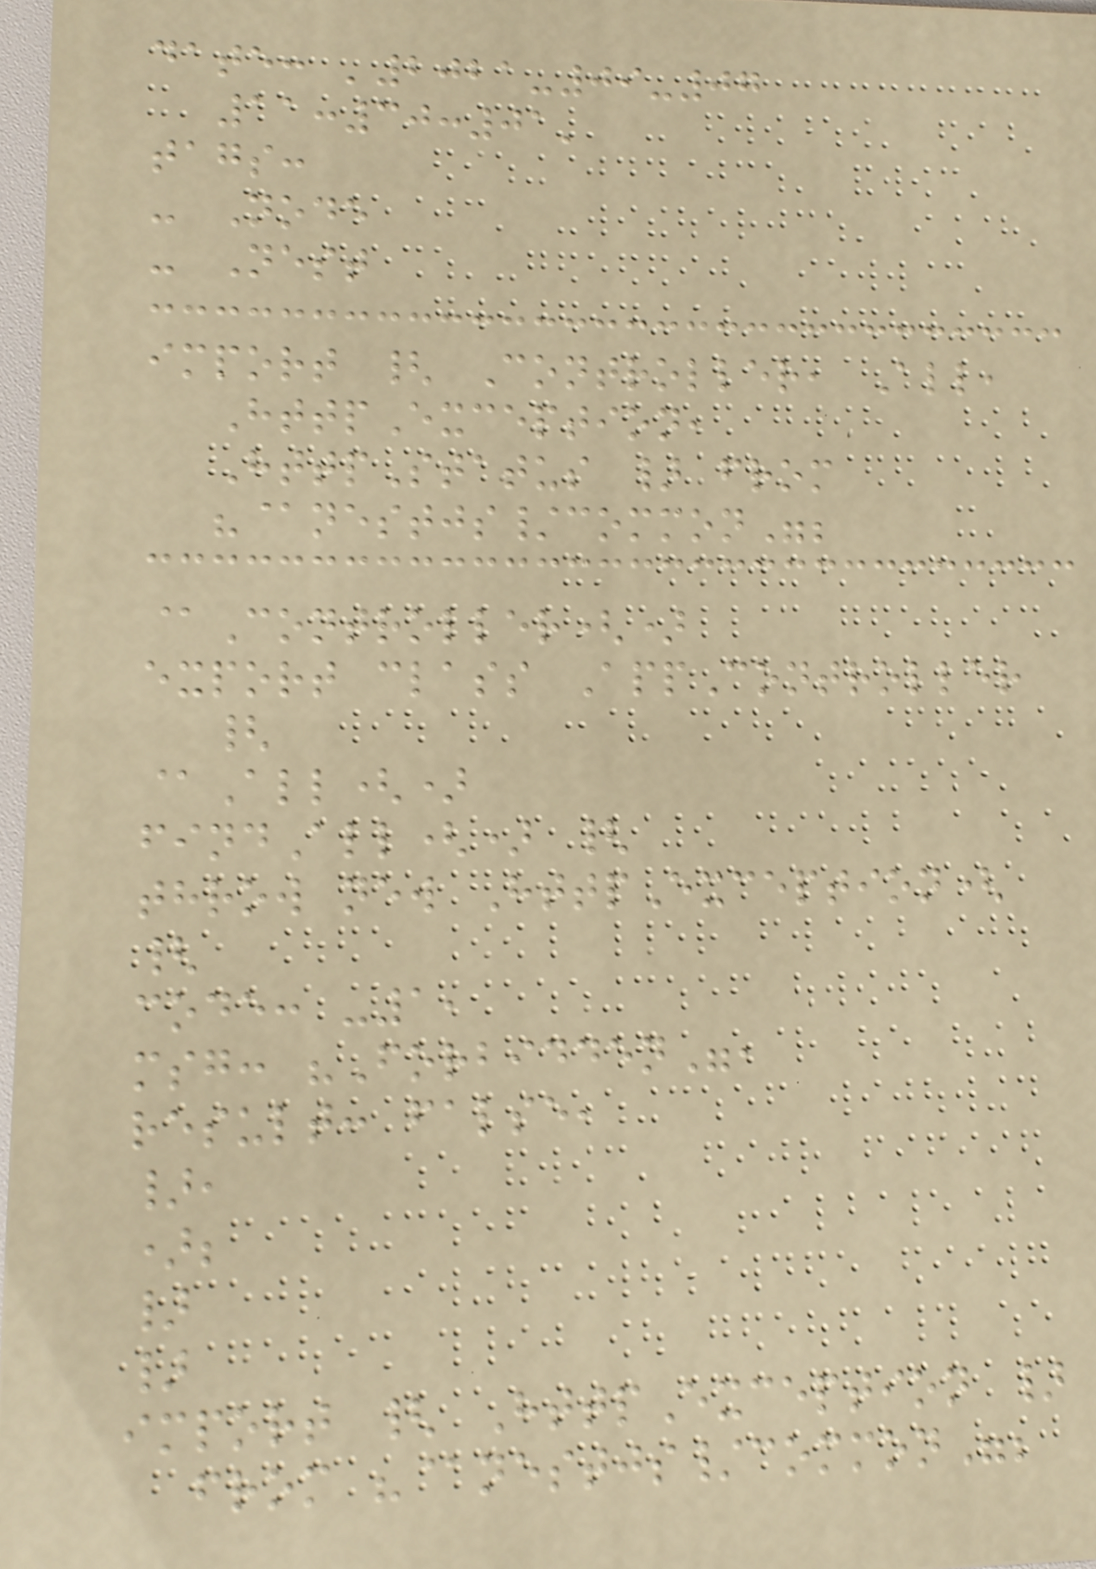date: '2021-09-07
11:30:01'
tags:
- Node
- Nest
import { Controller, All,
HttpException,
HttpStatus } from
"@nestjs/common";
@Controller()
export class AppController
{
@All()
findAll() {
throw new HttpException(
{
code: -1,
msg: "Forbidden",
result: false,
},
);
}
}
import { HttpException }
from "@nestjs/common";
